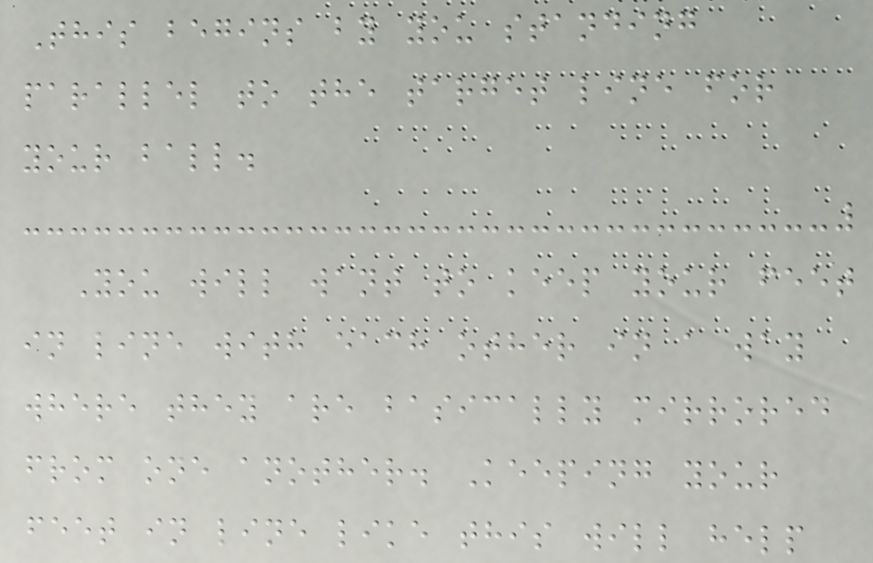This begins by you standing
parallel to the target line for
your ball.
You will want to keep your feet
in line with each other in a way
where they are basically mirrored
from one another. Keeping your
feet in line like this will help
